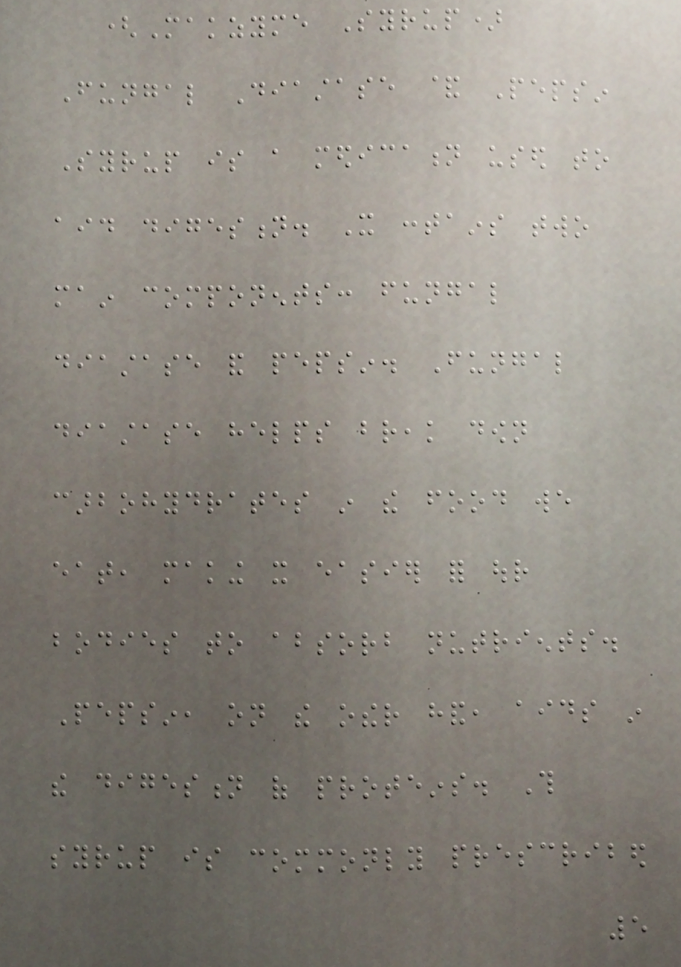(Makzyme Syrup)
Fungal Diastase & Pepsin
Syrup is a medication used to
aid digestion. It contains two
main components: fungal
diastase and pepsin. Fungal
diastase helps break down
carbohydrates in the food we
eat, making it easier for our
bodies to absorb nutrients.
Pepsin, on the other hand, aids in
the digestion of proteins. This
syrup is commonly prescribed
5
